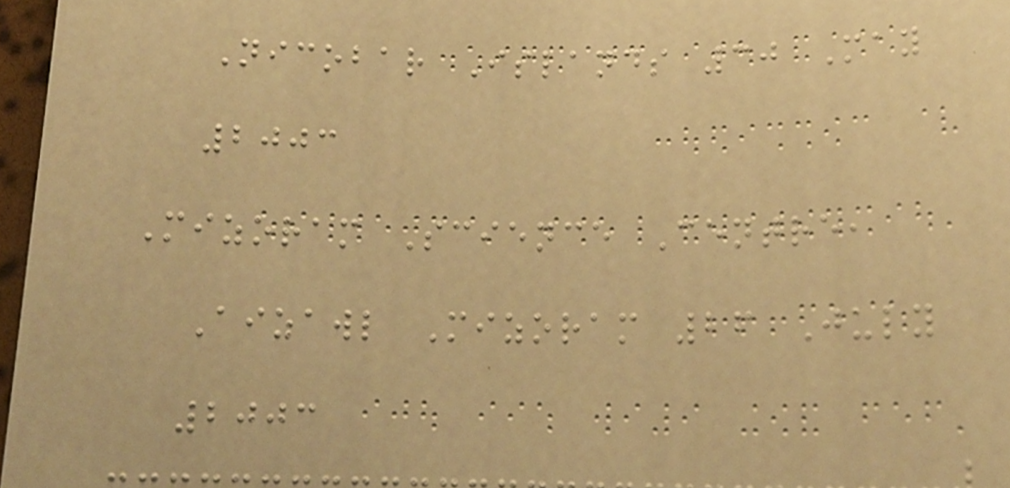Nicobar Islands 30 May
2003
Mizoram Science Centre,
Aizawl Mizoram 26 July
2003
